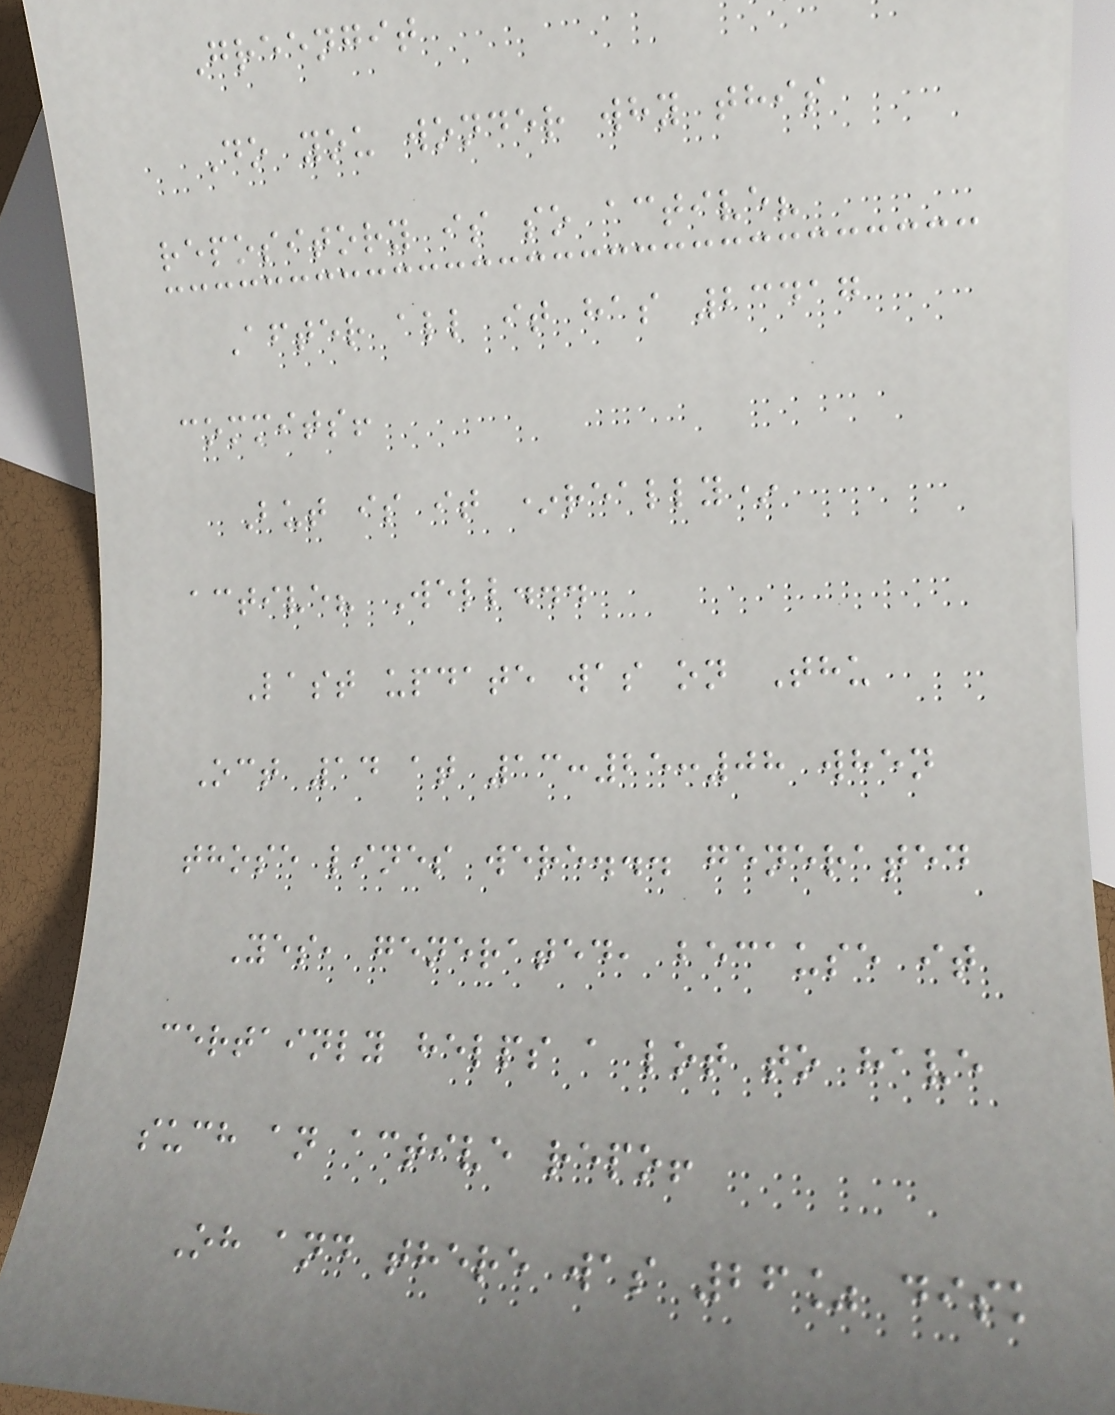Greengit
Do you wonder why this
repository is so active?
After all it has 23417
commits!
But is it *really*
active? Well...
Last update was on Thu
Oct 14 at 13:25:08 when
those lines were... generated
Yes, generated, because it
certainly helps a lot to have
such an active repo!
Oh and there was 26% disk
